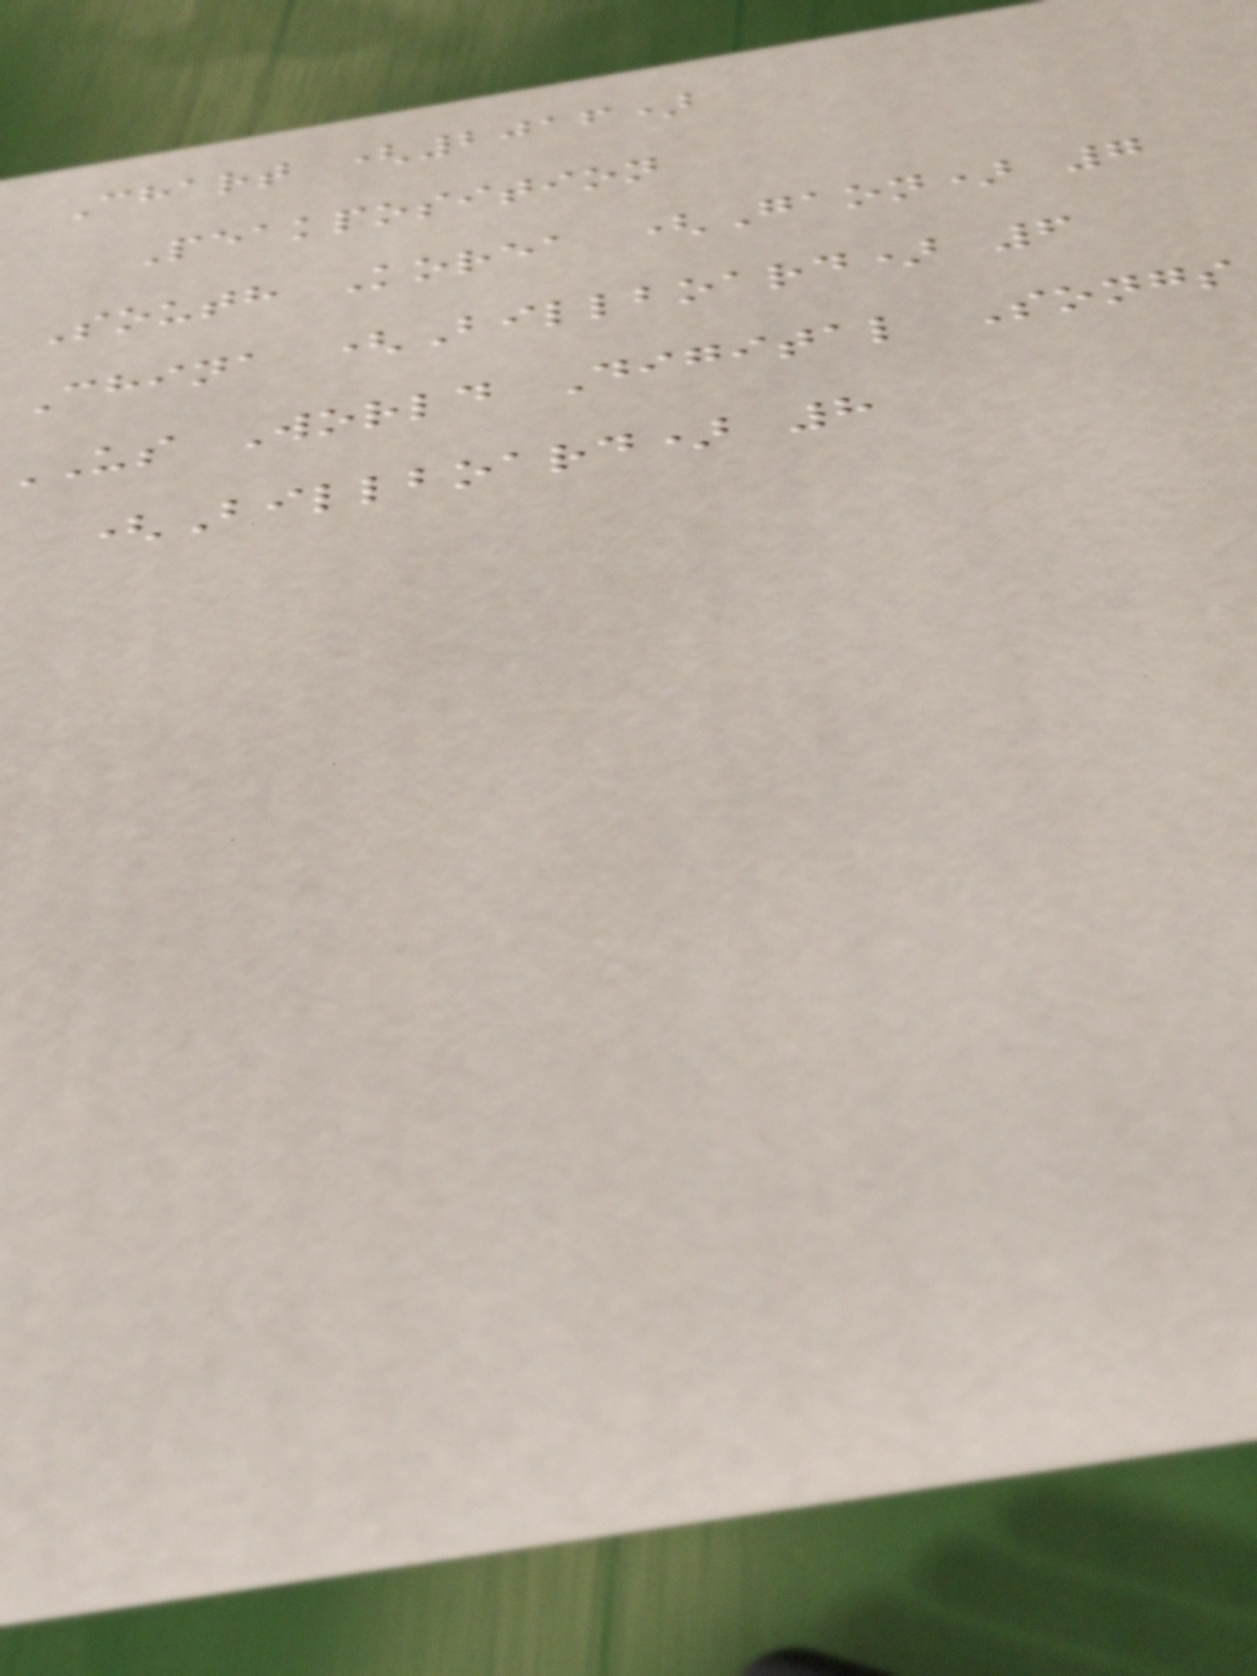Chart (2016)
Peakposition
South Korea (Gaon) 7
China (Billboard) 6
US World Digital Songs
(Billboard) 8
